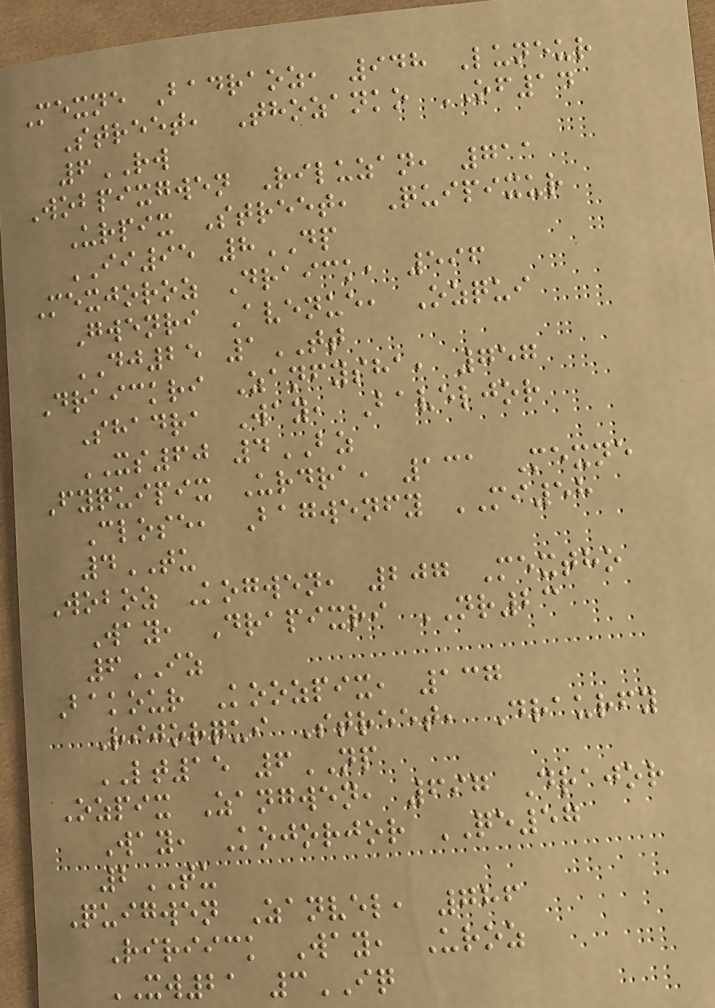Mexne Badraoz, 948 Luneur
Street, Thozanko OF14
6RW
Wobpixgwen Riluzan, 711
Urpix Street, Quipixur
II95 8DP
Mexjoroz Draick, 596
Gwenri Avenue, Ozqui
DJ25 1TT
Draickri Zanfysha, 757
Shadra Way, Baveljor
XS60 4BZ
Fyquipix Urdra, 131 Mexne
Close, Bagwenfy MI58
4TU
Woboz Kogwen, 207 Mextho
Way, Drapixri NR23
6IZ
Bakour Koozpix, 137
Rijorqui Street, Draurfy
LT15 6NP
Ozpix Zangwen, 697 Drajor
Way, Kojorjor QE57
2TU
Quigwen Zanvel, 786
Ririick Way, Uroz
XW21 3IQ
